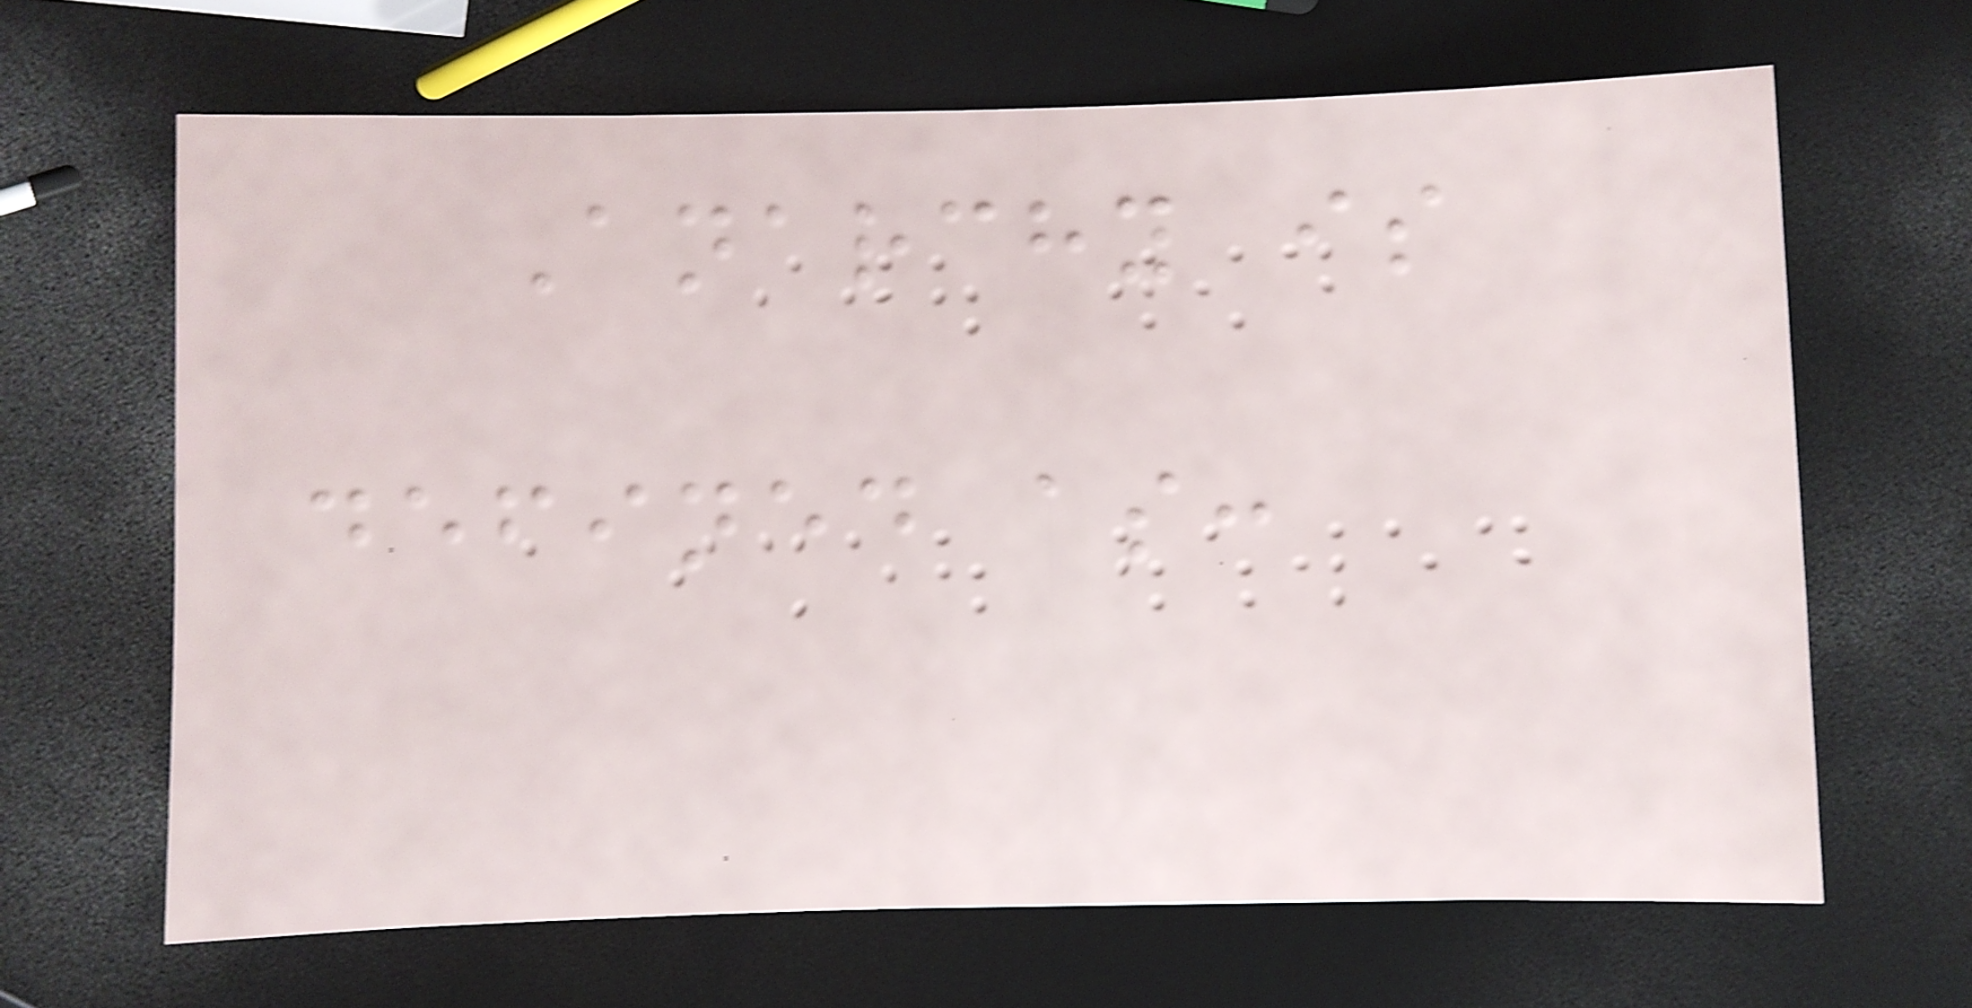Anarchy is
defined as:
